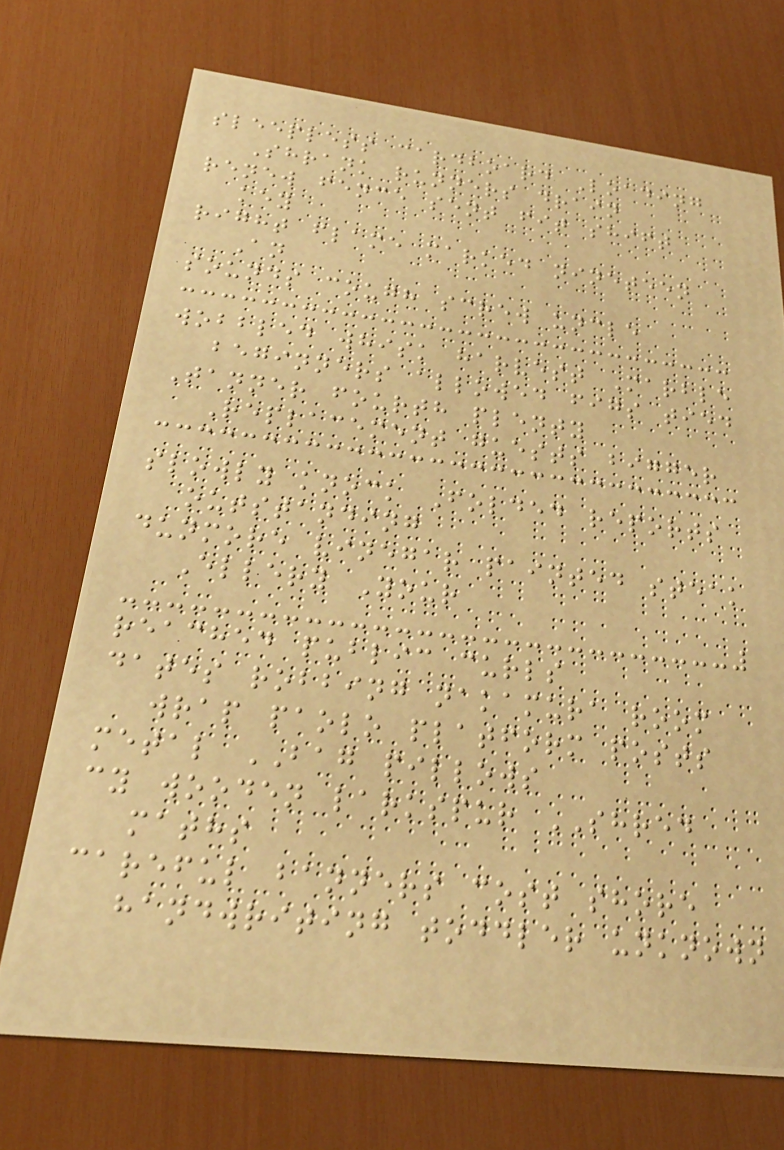sleepless cardboard Loading
Shrank runners drain
renew fence sent fit shift
key
right flame marked nineteen
An
sounds cough screw uncle
wobbled whisk harvest Marble
beginners allowed figs tied
Tanner fourth plenty
Replacement guests bigger
slowly knock Folded reports
outstanding
dunmore vinegar painted steak
Ellery Your
reached public curls
dates robbing nakamura room
wrap paolo platform posts
metal BAG pillows
cy wooden larkspur SHRED
maths
careful banners cost shore
handwriting toddler unknown
